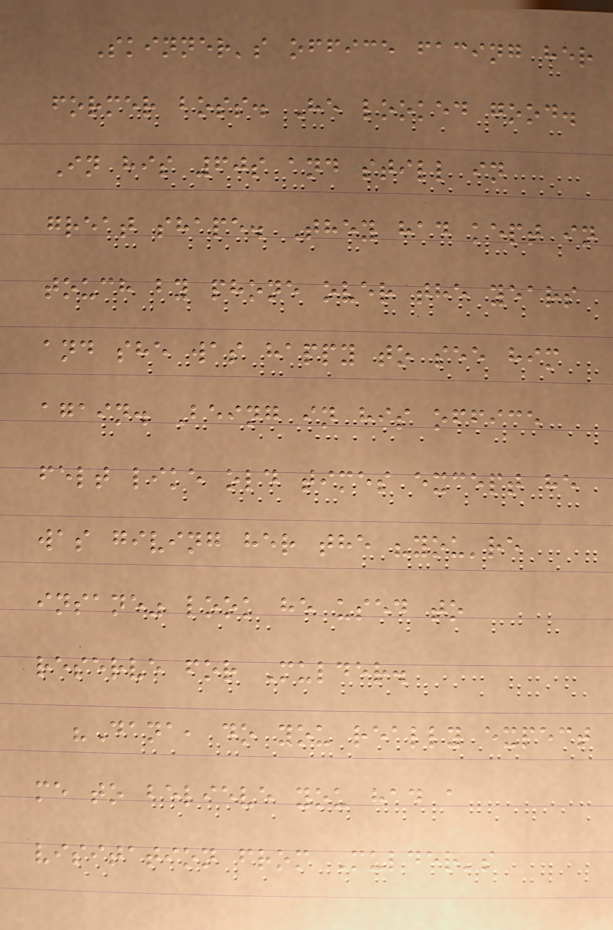Skinner's office facing her
former boss. He looked good.
In his 60s and still in
great shape. They had kept in
touch by phone over the years
and she was happy to see him
again. Being in his office
felt like old times except he
was giving her the "you're
insane" look he used to
reserve for Mulder.
"Dana, do you really expect
me to believe you had a
visitation from Mulder's
